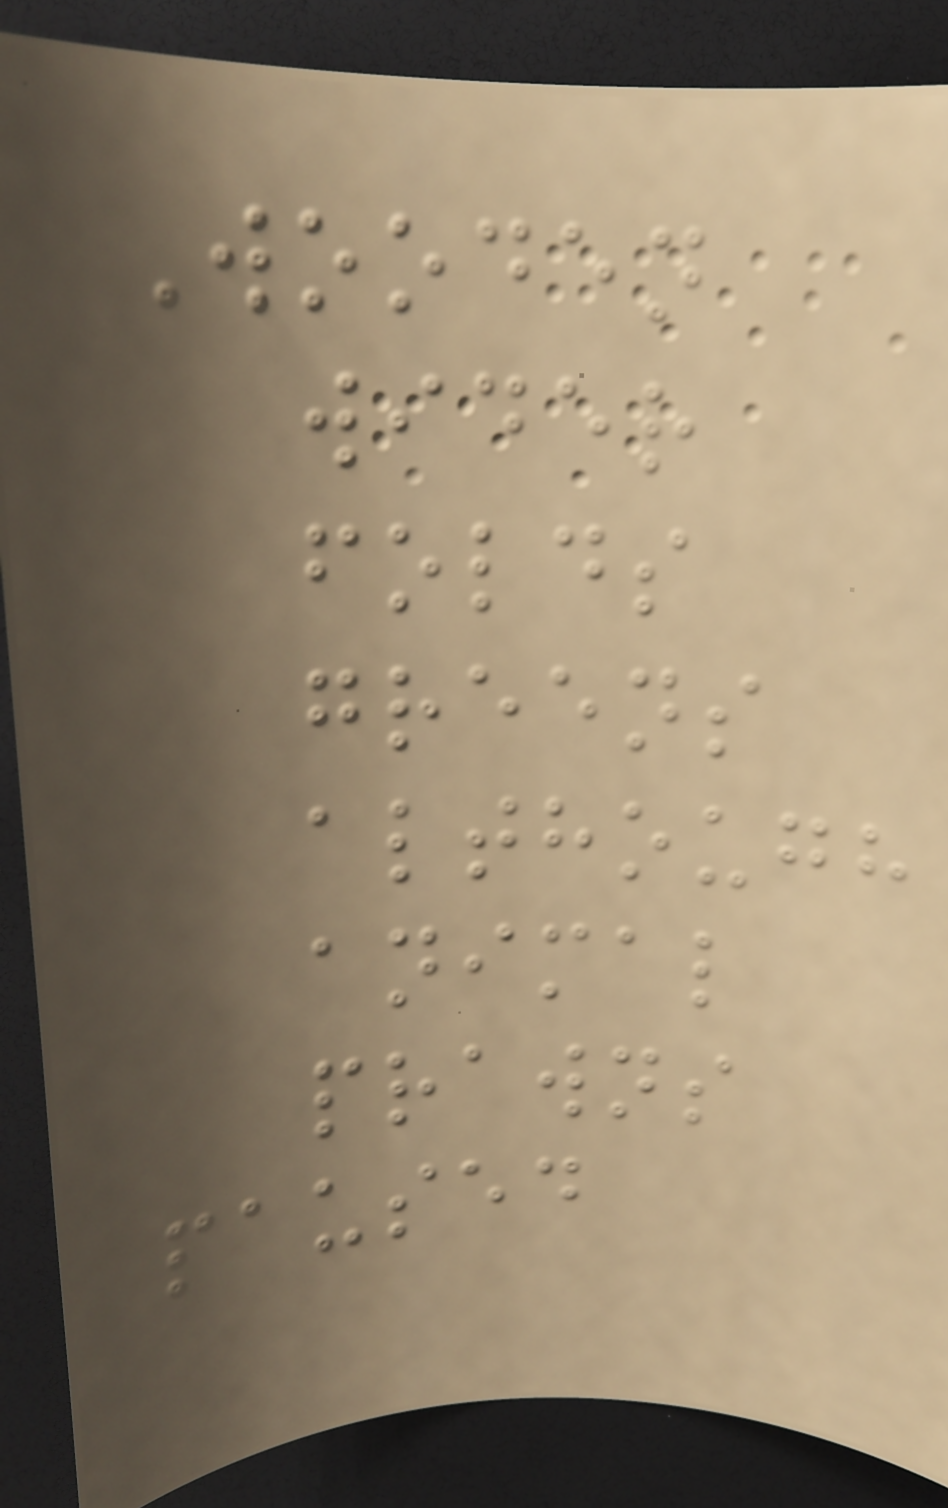Wooden
wider
folds
greens
although
animal
prawns
paused
